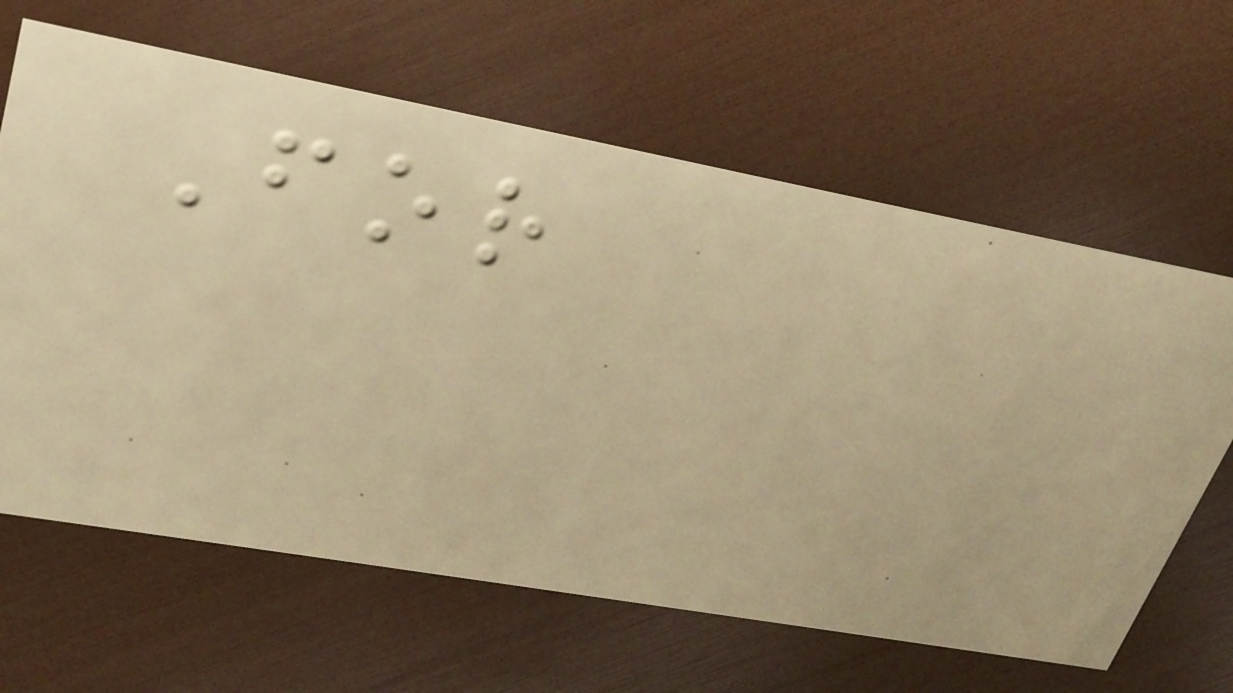For
